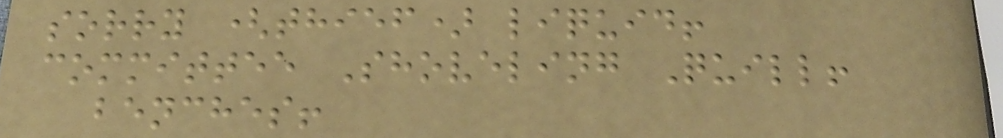sorry (thief) liquid!
committee Shoveling Quill!
benches!
